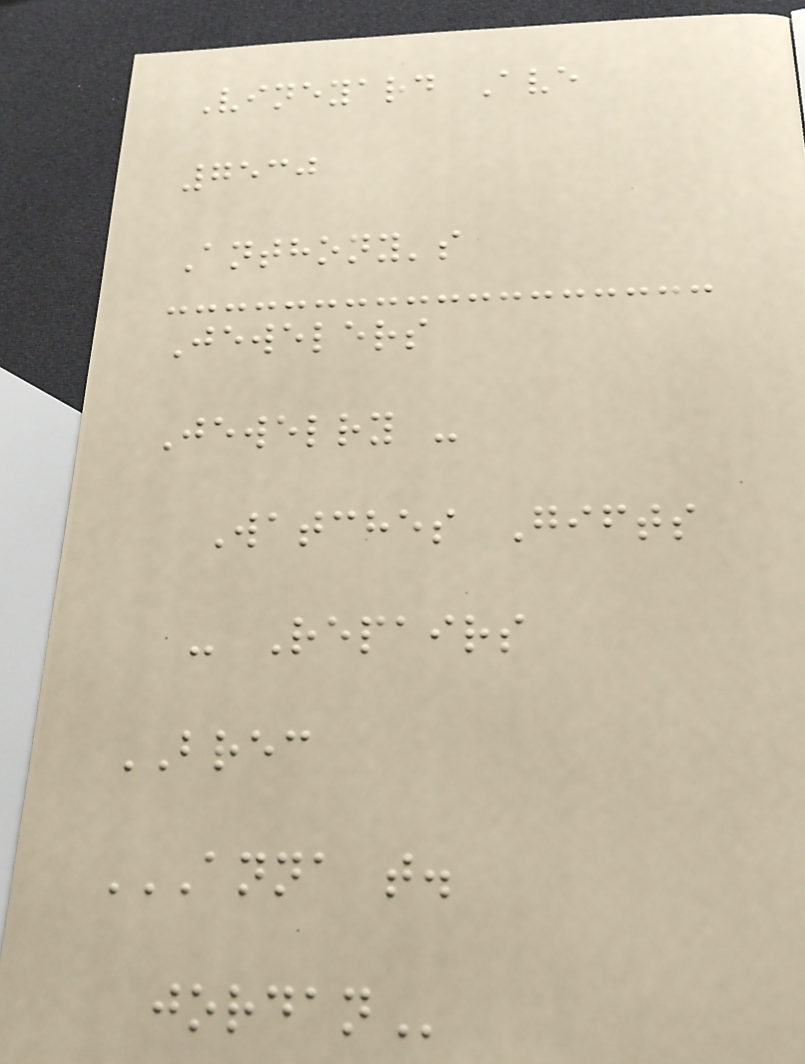Vineyard Ave
7530
Anthony's
Jewelers
Jewelry -
Watches Gifts
- Repairs
BREC
ANNA T.
JORDAN
